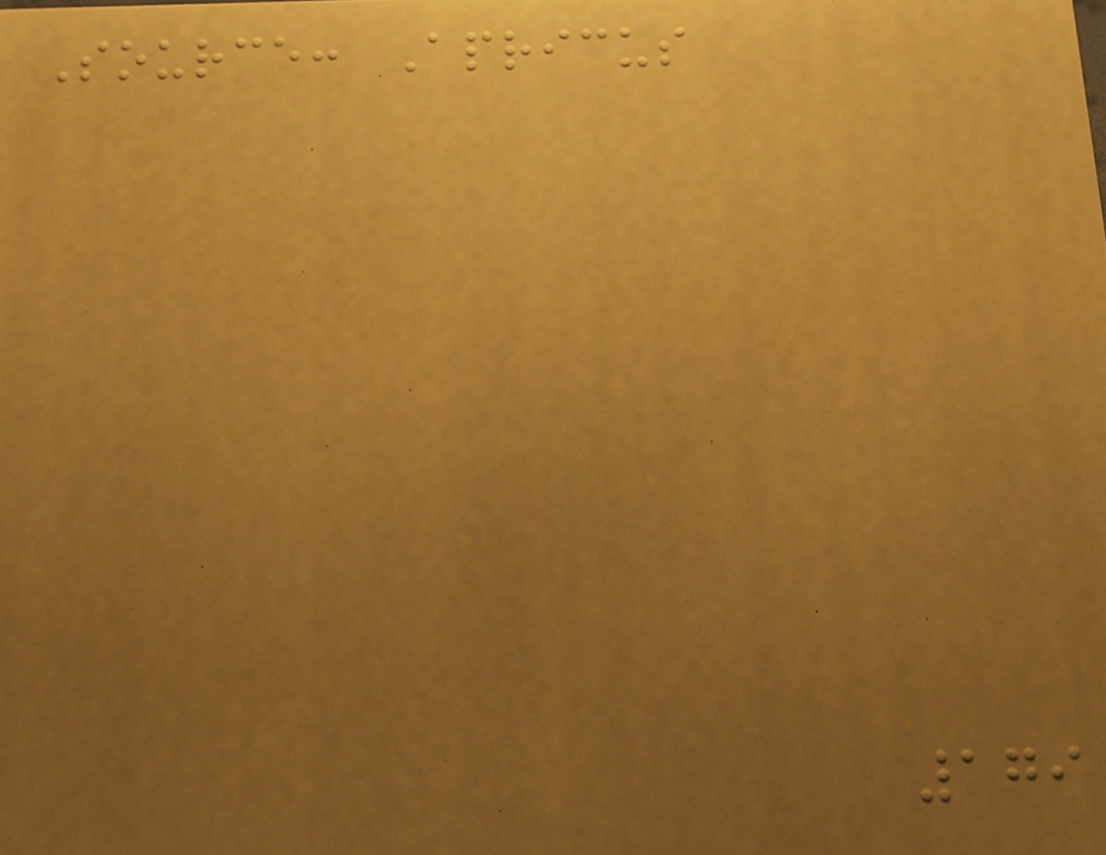Source: Apricus
179
